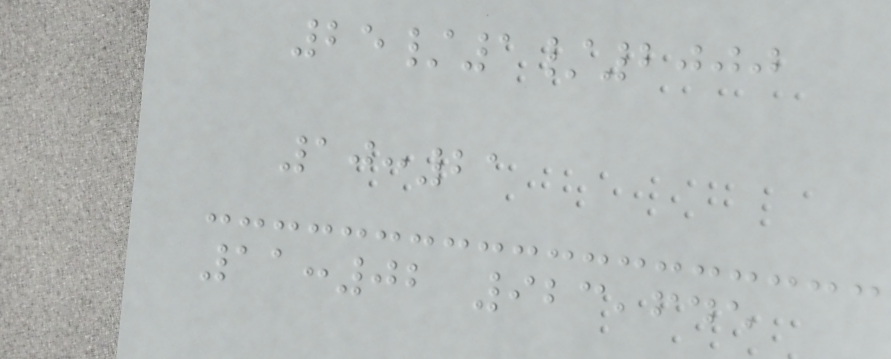25/1/2000
10:21
11:02 923,645
